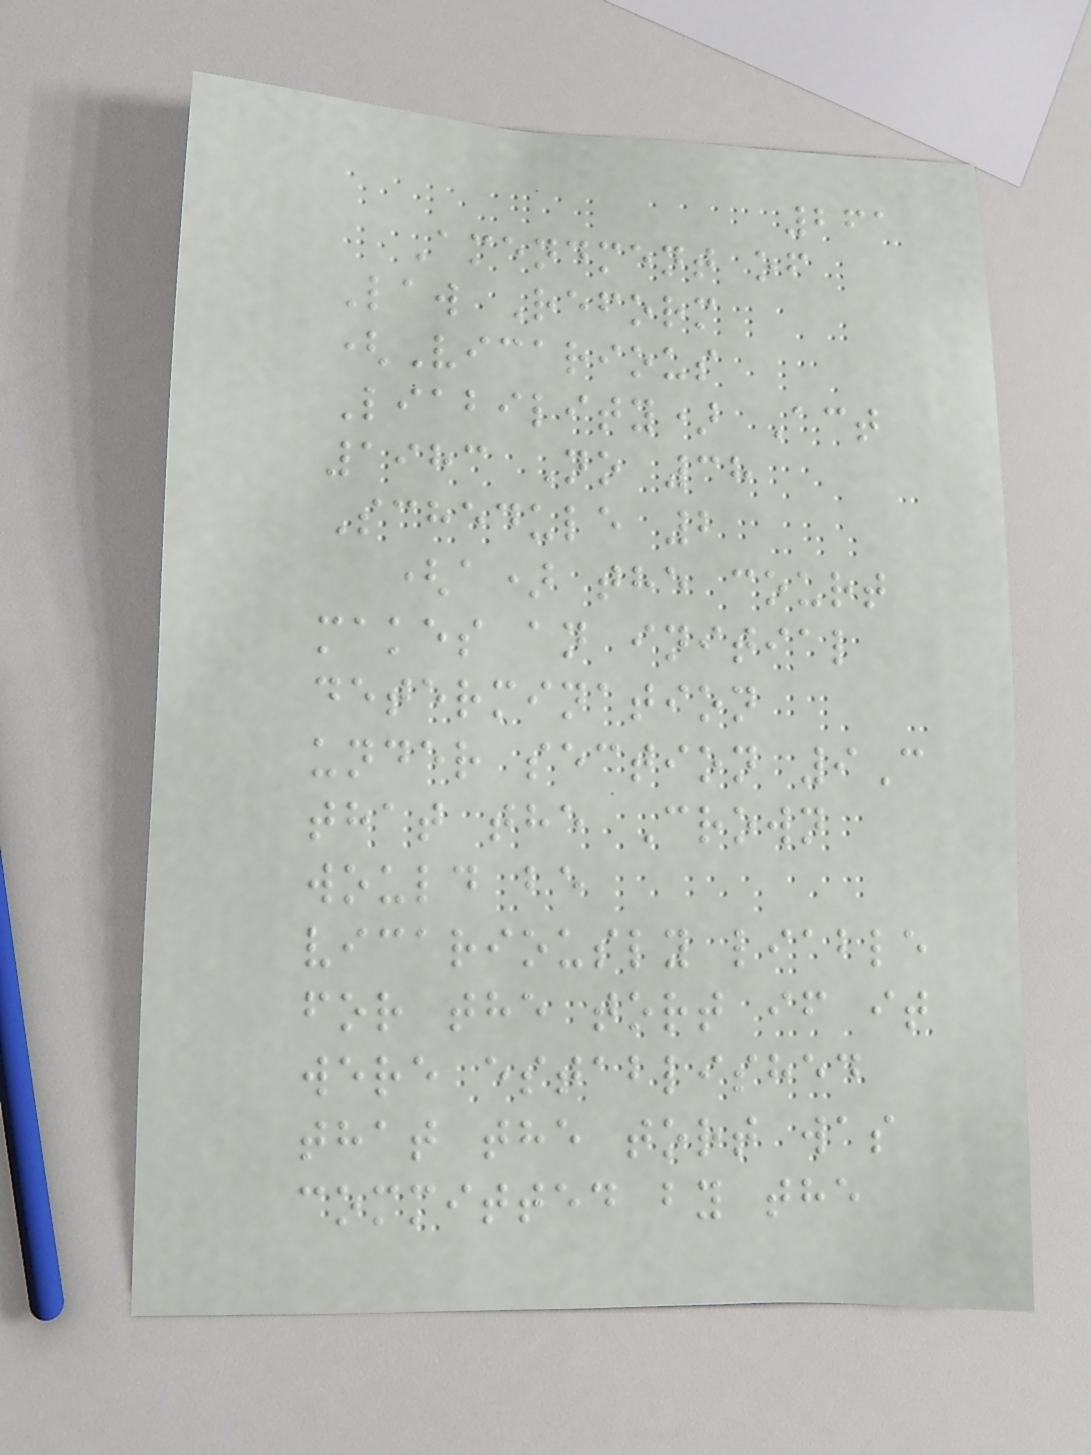261
Amendment of
Law Reform
(Vicarious
Liability) Act
1983 No 38
Schedule 2
(a) the court
makes an initial
determination
under section 9C
that the Crown
would be
vicariously liable
for the tort if it
were established
that the tort was
committed by the
